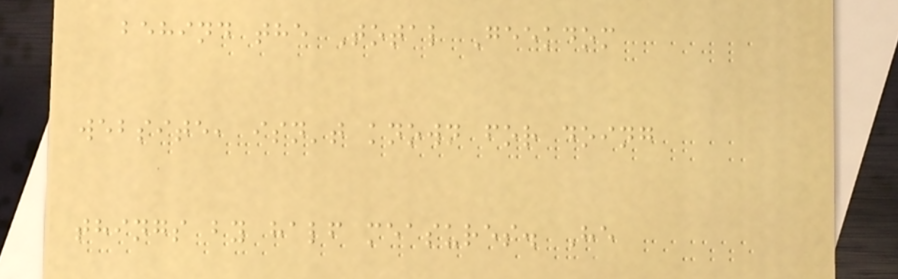behind the Total Geekdom
website, isn't known for doing
things by half measures. He
